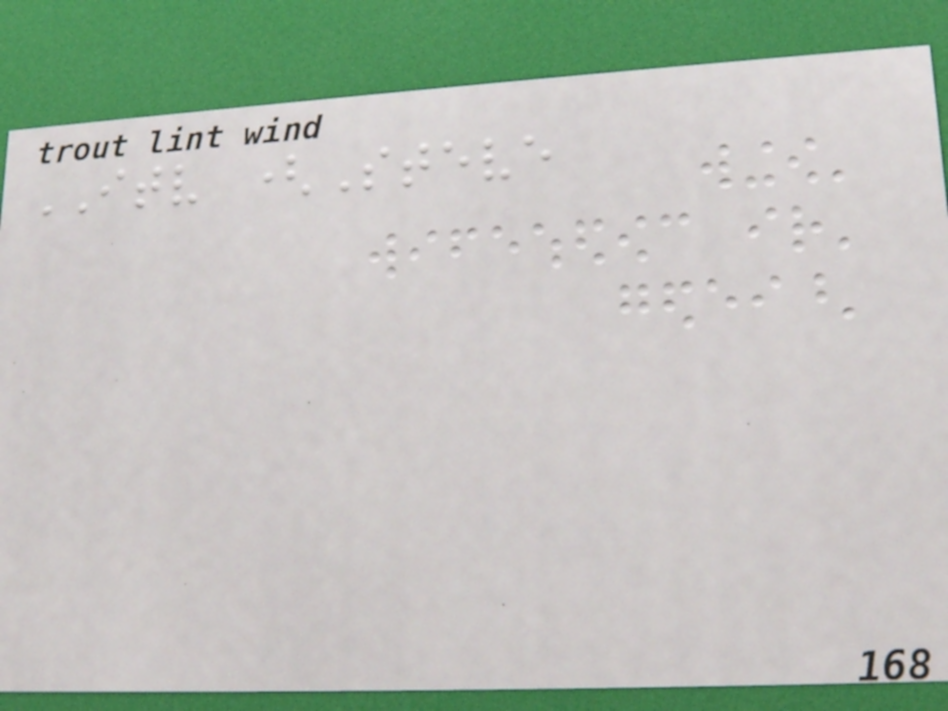ITV (Steve
